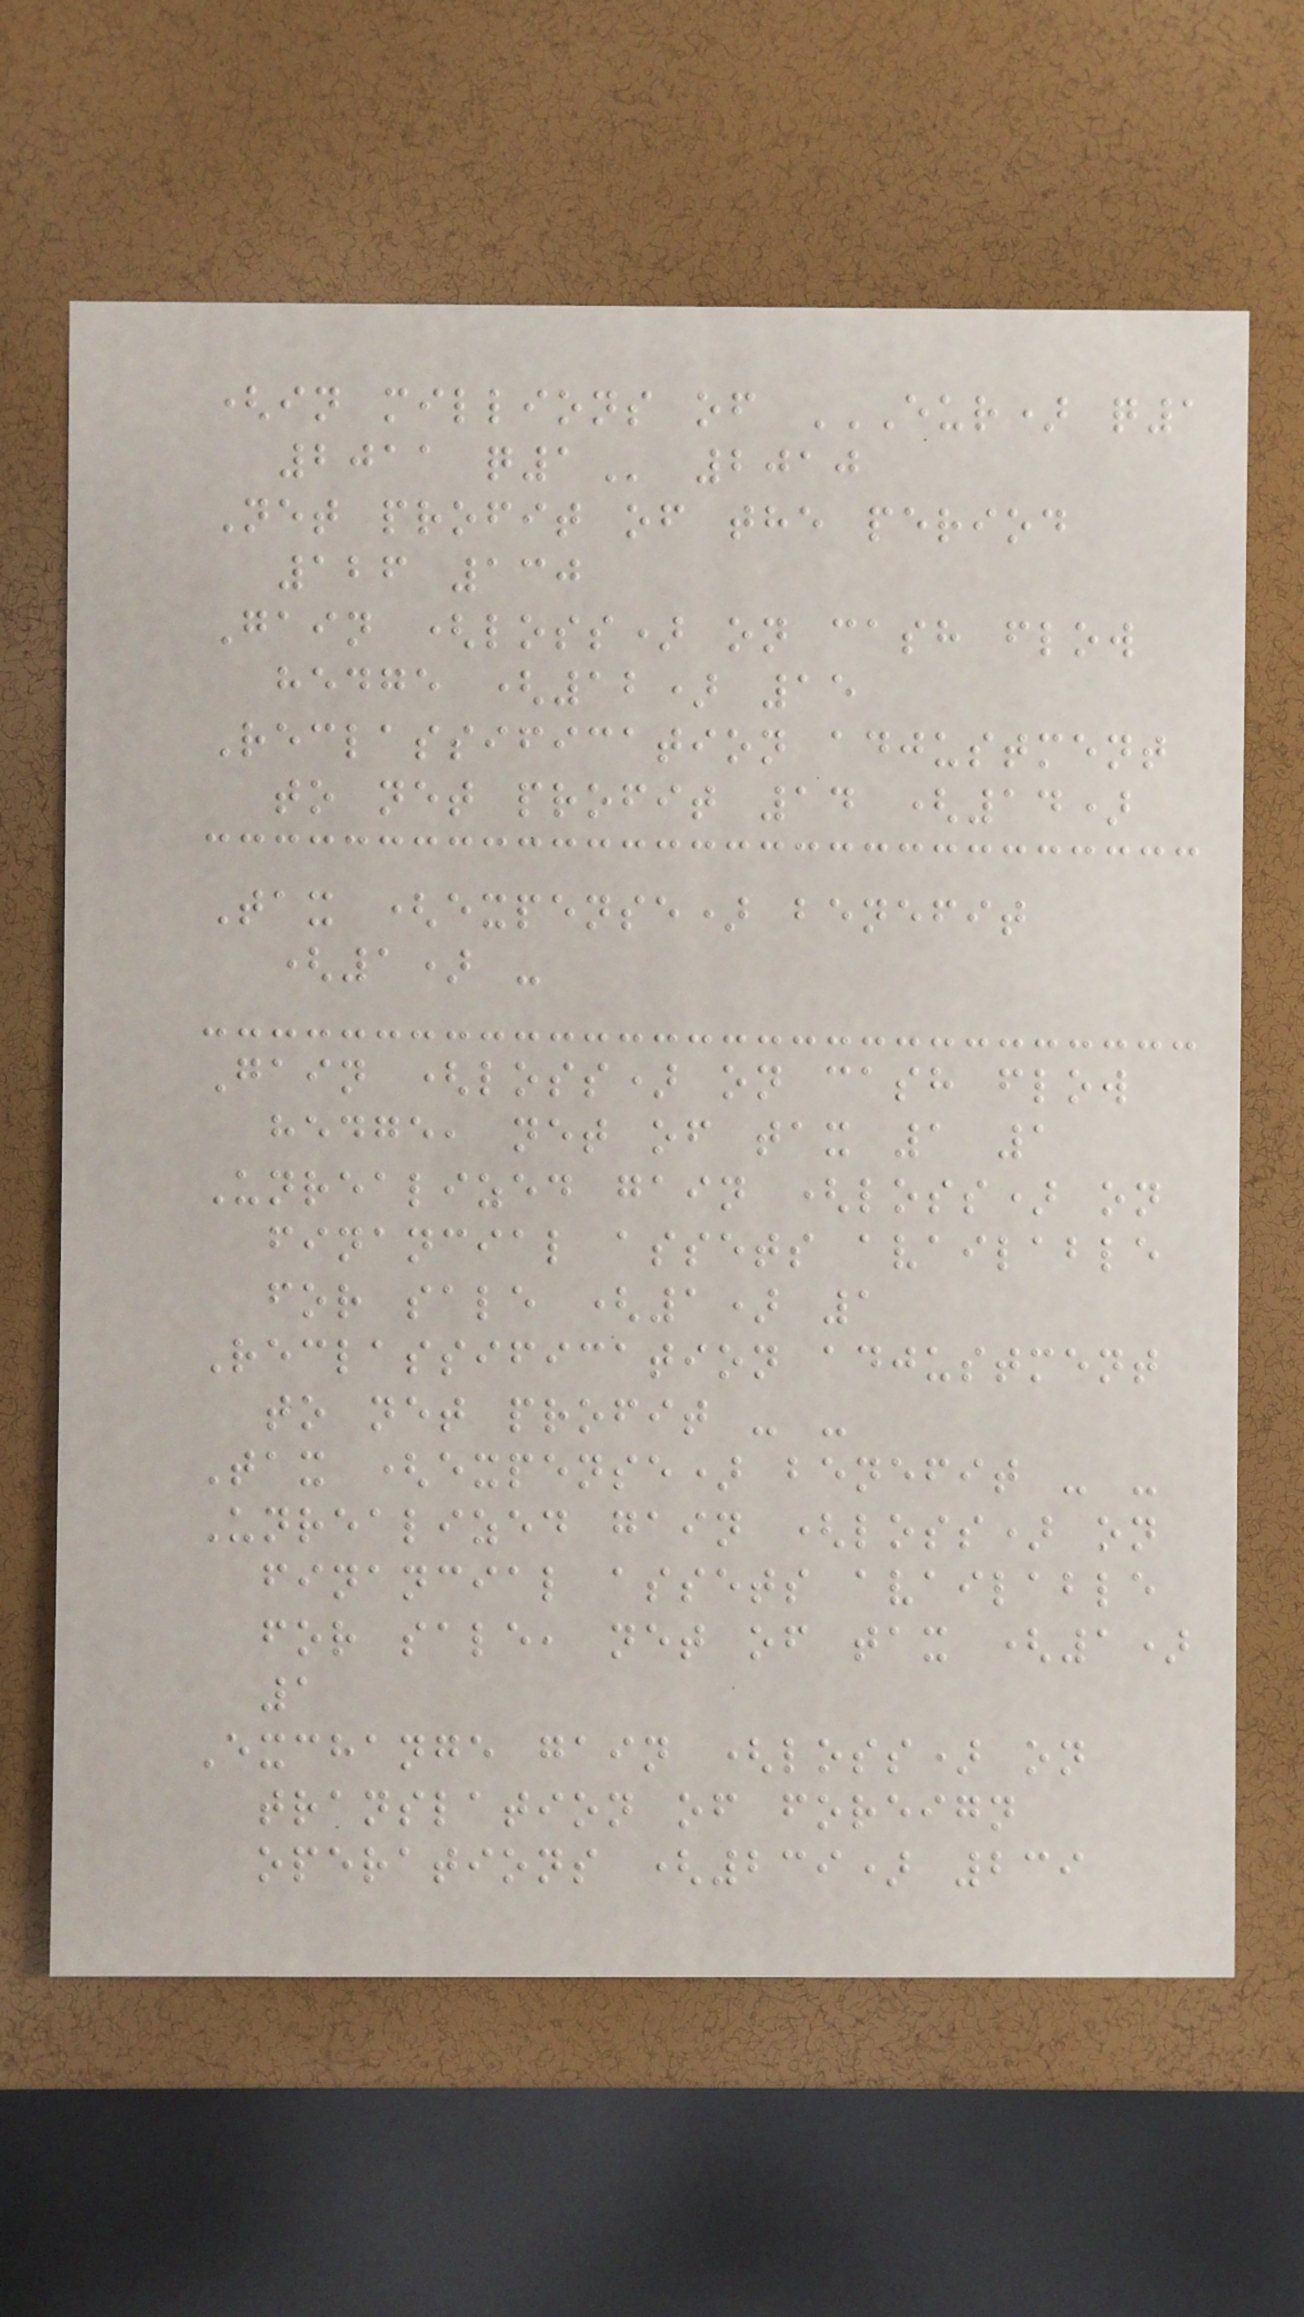(in millions of EUR) Q1
2011 Q1 2010
Net profit of the period
126 130
Gain (loss) on cash flow
hedge (12) 15
Reclassification adjustment
to net profit 14 (14)
Tax (expense) benefit
(1) -
Gain (loss) on cash flow
hedge, net of tax 1 1
Unrealized gain (loss) on
financial assets available
for sale (1) 1
Reclassification adjustment
to net profit - -
Tax (expense) benefit - -
Unrealized gain (loss) on
financial assets available
for sale, net of tax (1)
1
Exchange gain (loss) on
translation of foreign
operations (239) 239
